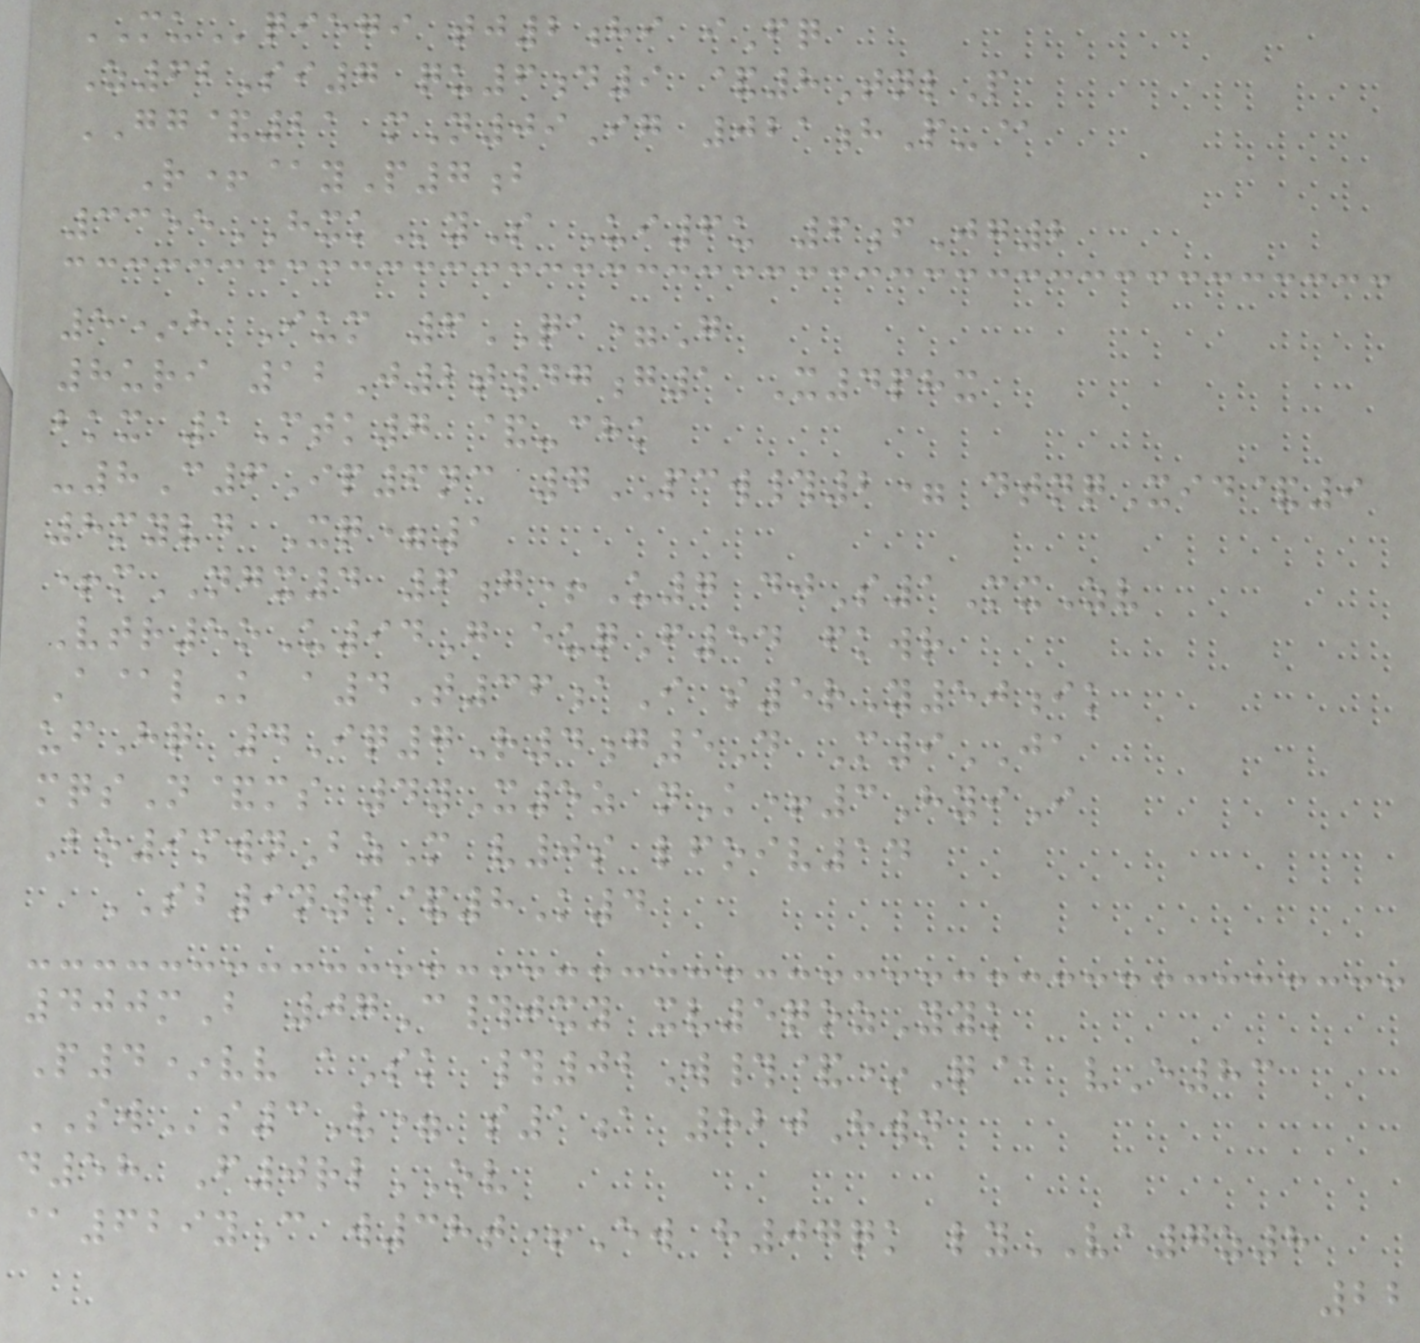MUqiegi tj2hi iFq
Z62Si7 qu6d9 &8TnlP
GG&21 mN09Ig 021hP-@
R+@yP7b
3355HXKyS Ui6u 6fJg2
5*h Ium 6QA=G
8uri 12J2t47g1 X4phx
bkx 1Mtk7 &-chk
-8C6Ip6nc 7PCW#2= dtnqXid&9
8myvd Xq=1
+mNGX4 6g+U7 djS1MxZv
Vtr5oU94G euqF54 fkwr
A@lK a4T36aI s5rY50ik
ufHq 4Iq7R4g5D M9JA
mqsN&ms 4yX5z nK+3HyiI
Bo9mwnBzM v0s lfoiv14
SB9n9&8K4
400mB 07C#jxy xv5qozYyk
P4*vv aSk #02W#&*Q@ vE83
SWs3V= s1a 820Hwn
d58 F0rlOV
@629yC w38t+Ew h07qk lyVA7z8
22
